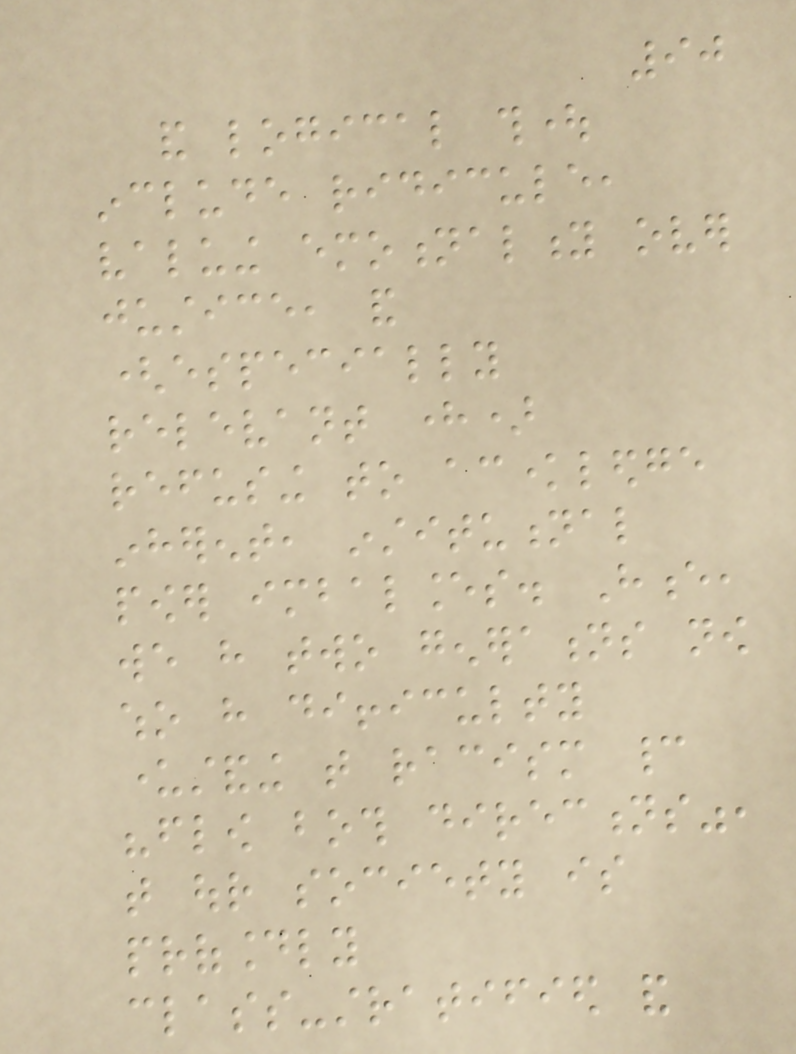90
and logical thought
include ridicule,
valuing emotionality over
justice, and
(especially
relevant here)
refusing to acknowledge
inherent, institutional
power imbalances. Hence,
we have two generations now
who have difficulty
understanding that racism cannot
"flow both directions",
that our society is
profoundly
class-stratified and
